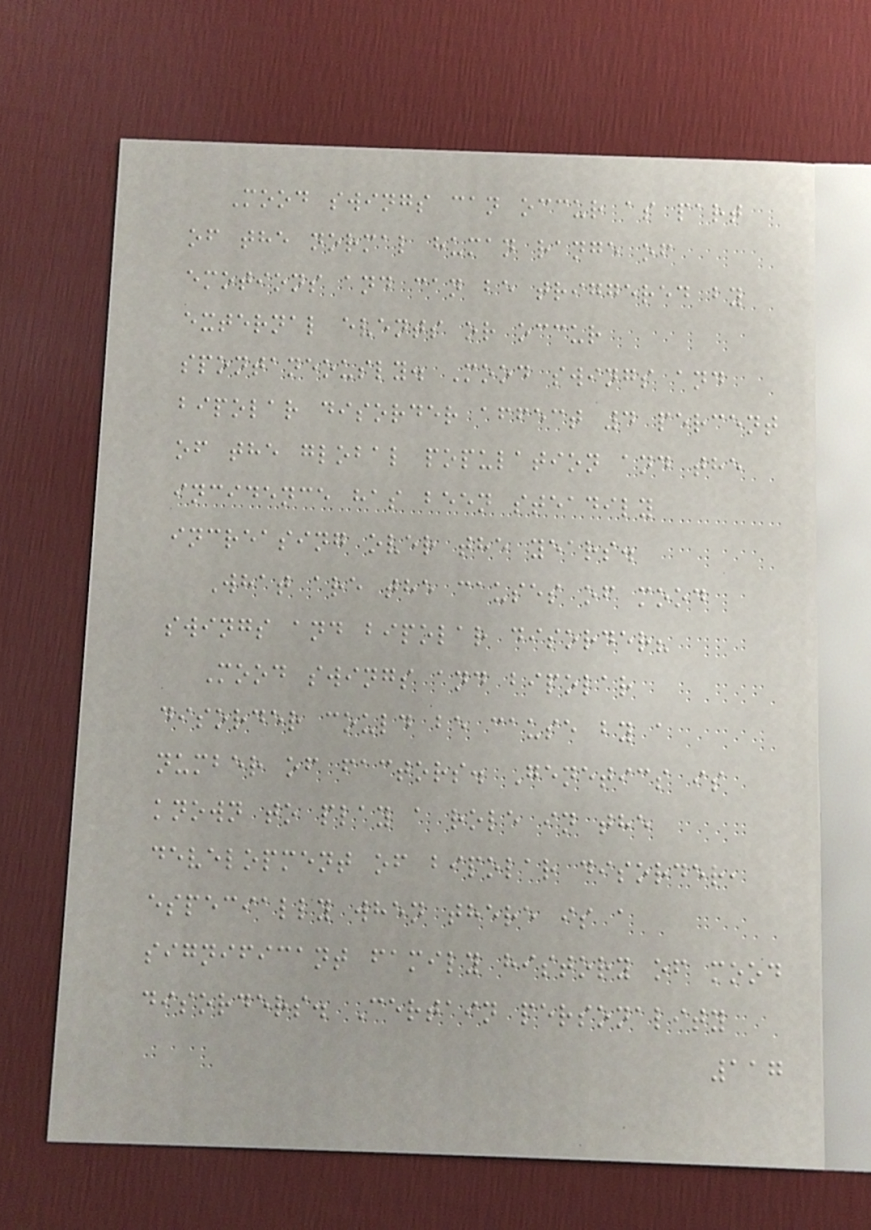Mood swings can occur as part
of the normal human range of
emotions and can be triggered by
external events or occur
spontaneously. Mood swings and
bipolar disorder affect 4 percent
of the global population and the
incidence has been steadily
increasing over the years.
What are the causes of mood
swings and bipolar disorder?
Mood swings and bipolar
disorder could be cause by a
number of factors. Genetics is
known to play a role in the
development of bipolar disorder,
especially when there is a
significant family history of mood
disorders. Certain personality
117
